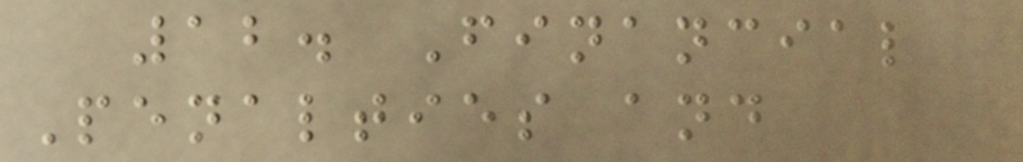12. Financial
Penalties and
